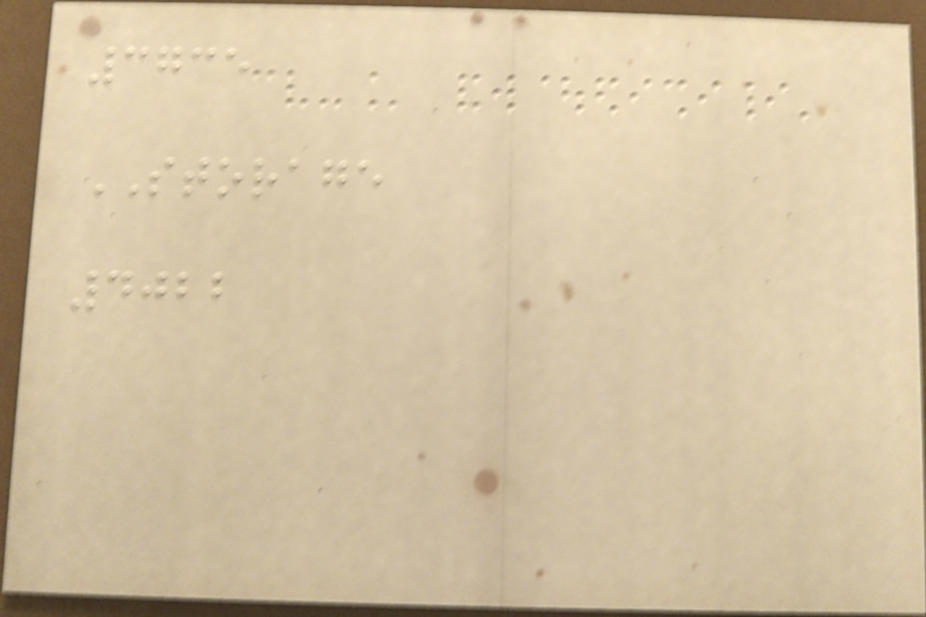3735
STORAGE
4022
